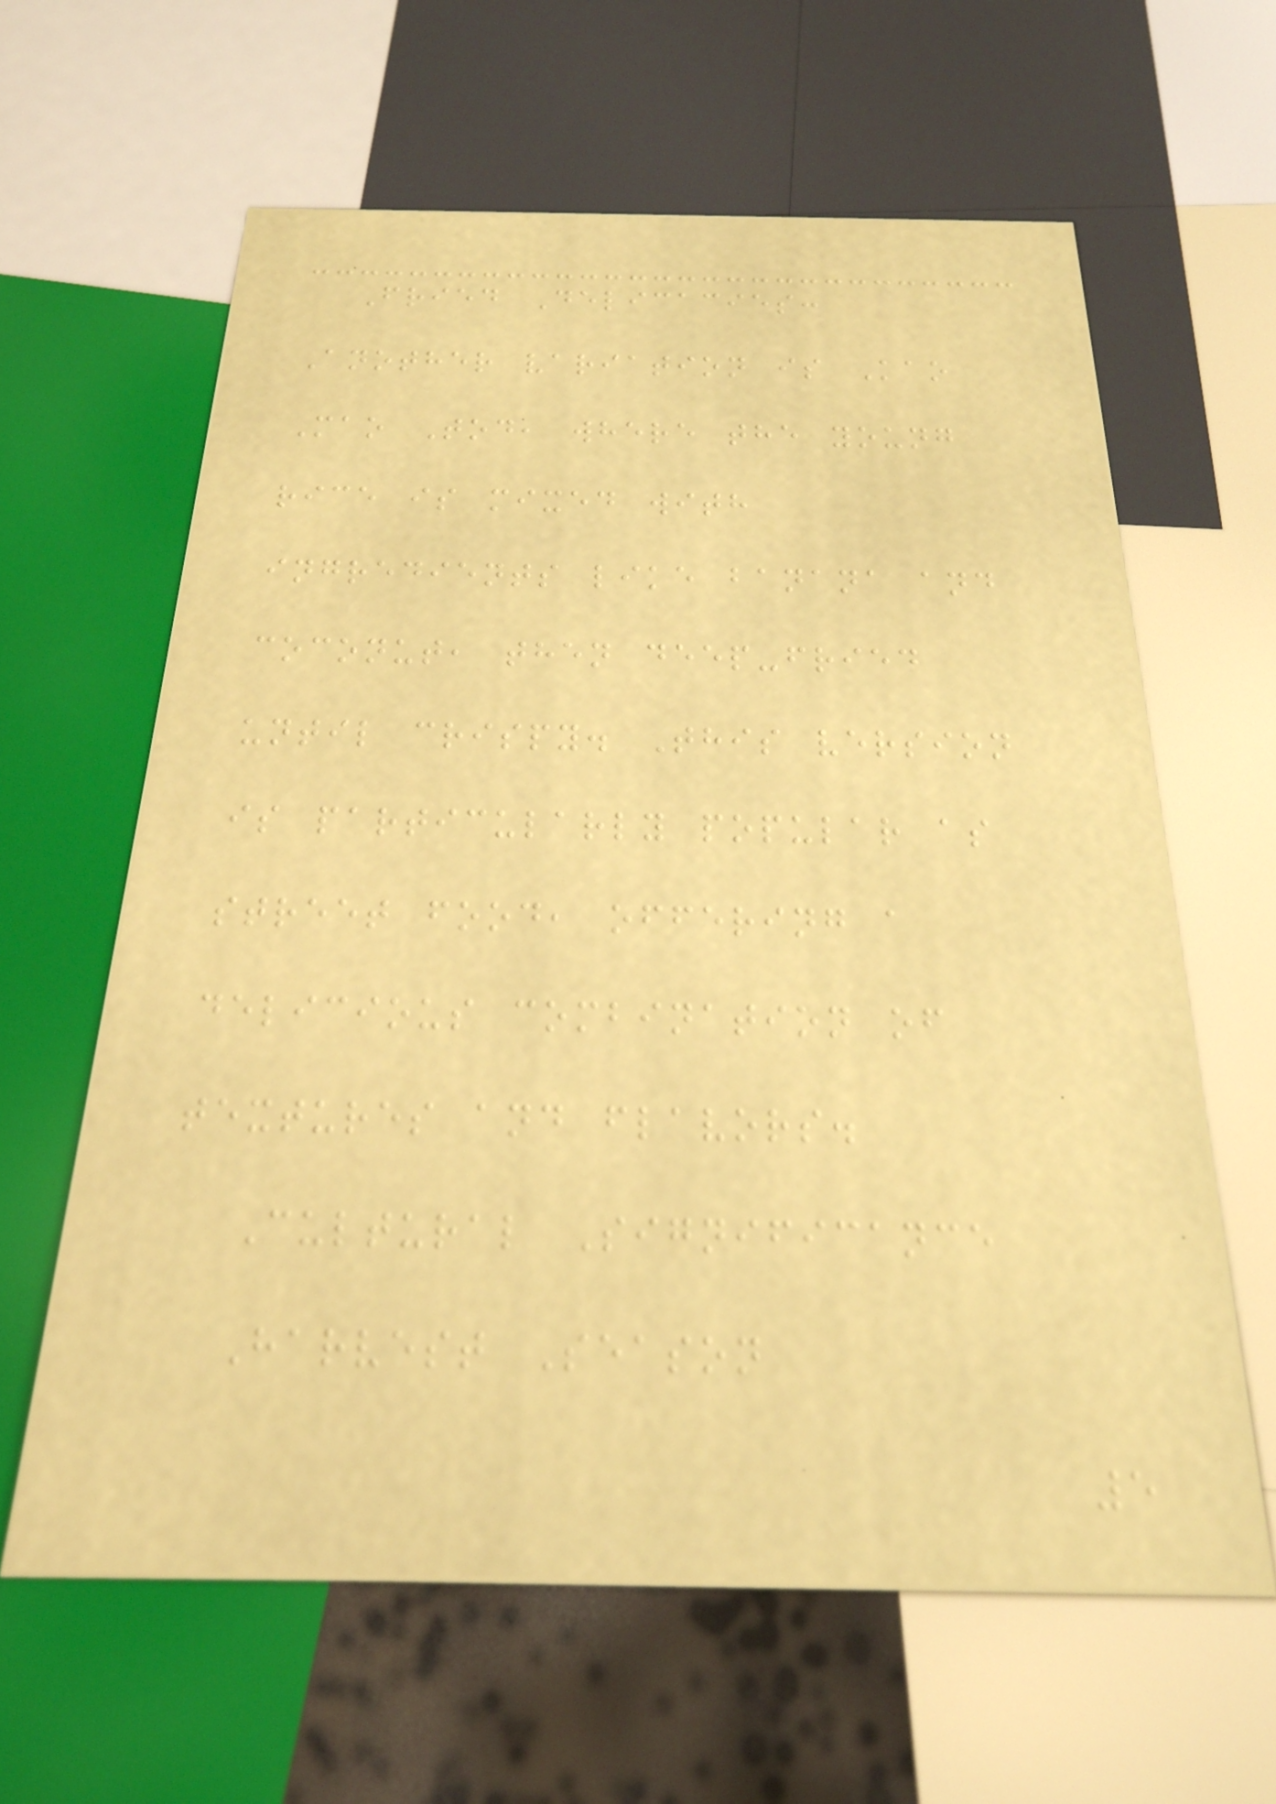Fried Delicacies:
Another variation is Kao
Mao Tod, where the young
rice is mixed with
ingredients like banana and
coconut, then deep-fried
until crispy. This version
is particularly popular as
street food, offering a
delicious combination of
textures and flavors.
Cultural Significance
Harvest Season
5
